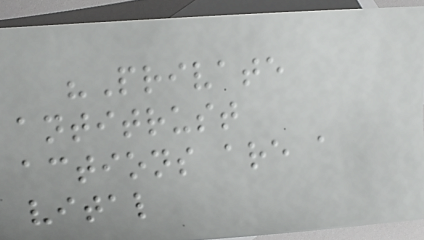"Private
antitrust
actions are a
vital
